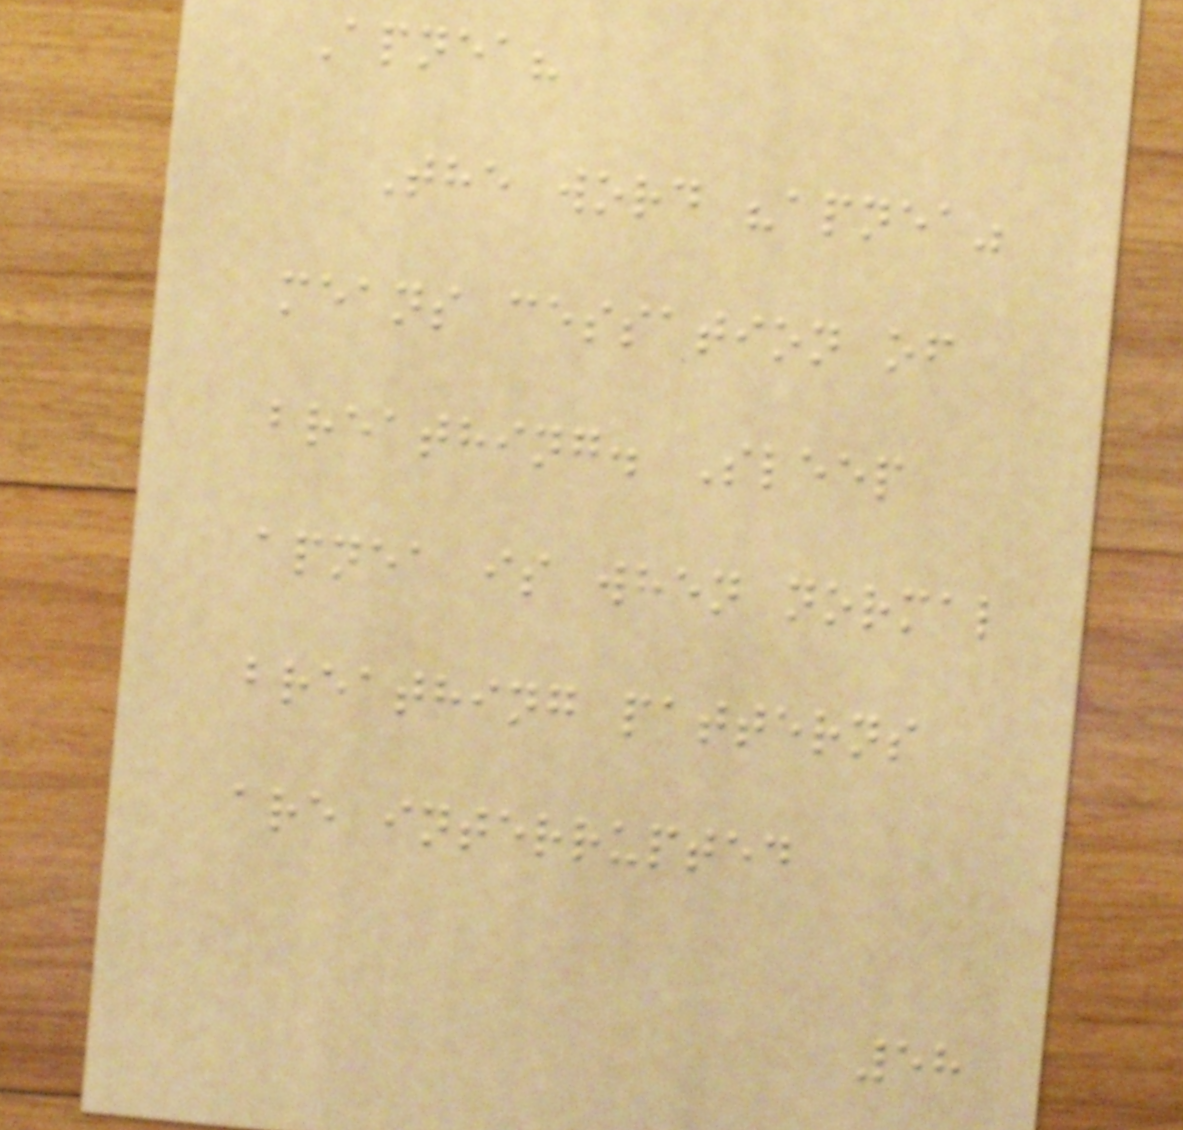Apnea?
The word "apnea"
means cessation of
breathing. Sleep
apnea is when normal
breathing patterns
are interrupted
58
